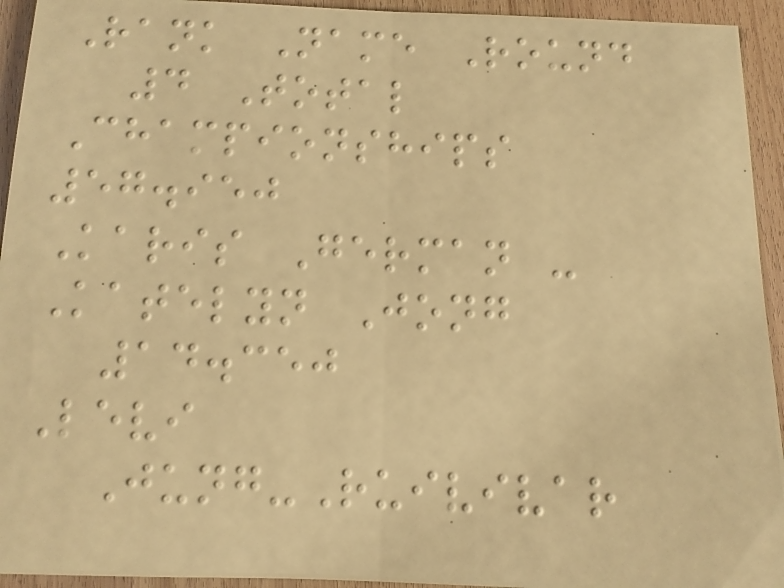Rank Name Round
4 Total
Championships
57.950
Karis German -
Katelyn Jong
14.350
Levi
Jung-Ruivivar
